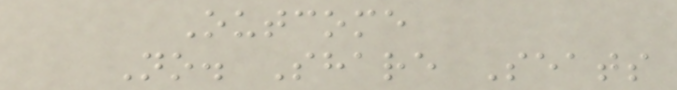Outcome
No. Share Seats
